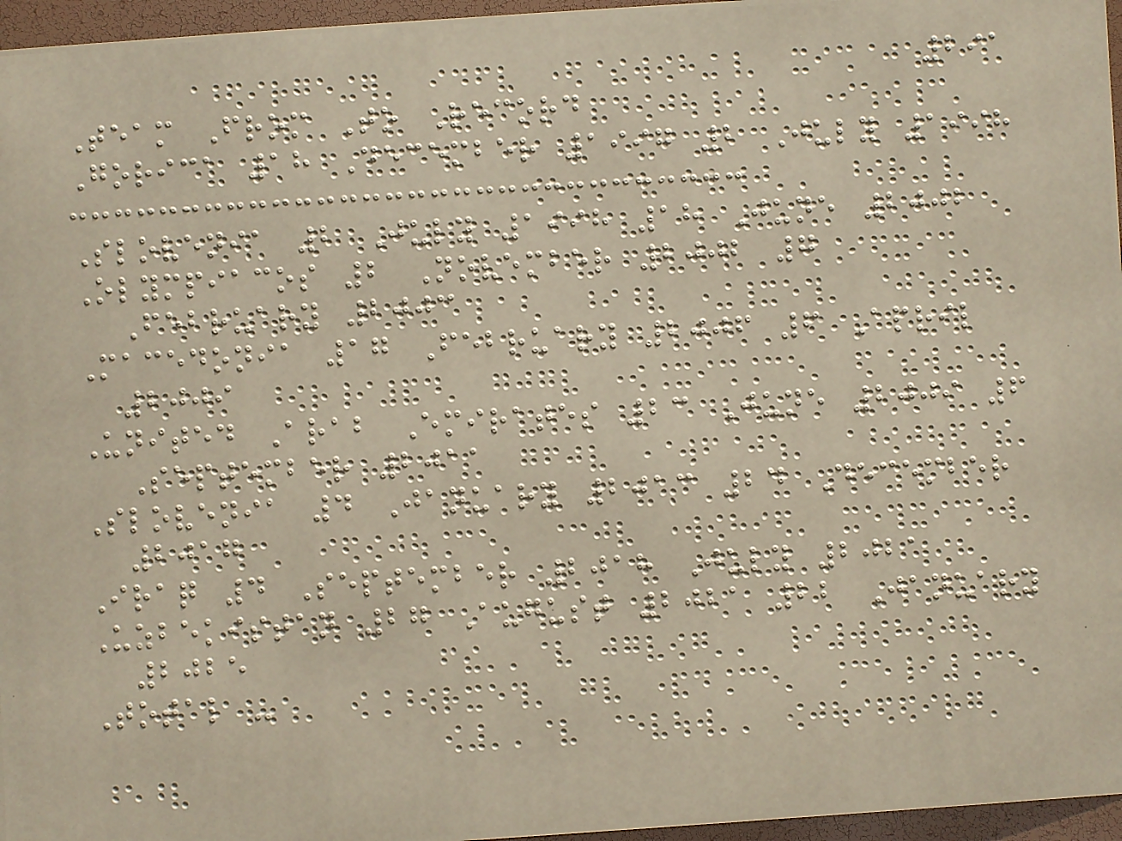291
Team From To Record
Gorica 18 December 1997 2 July 1998
Slovenia 2 July 1998 18 June 2002
Olympiacos 2 November 2002 7
February 2003
Macedonia 17 February 2006 6 April
2009
United Arab Emirates 23 June 2009 6
September 2011
Slovenia 4 January 2013 24 December
2017
Iraq 4 September 2018 July 2021
Uzbekistan 27 August 2021 22 January
2025
Total -
